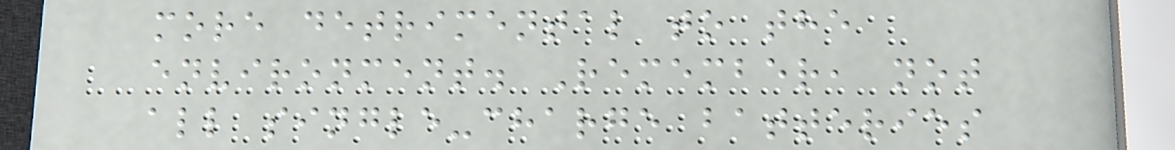more detrimental to the
environment. Remember, not
all single-charge batteries
